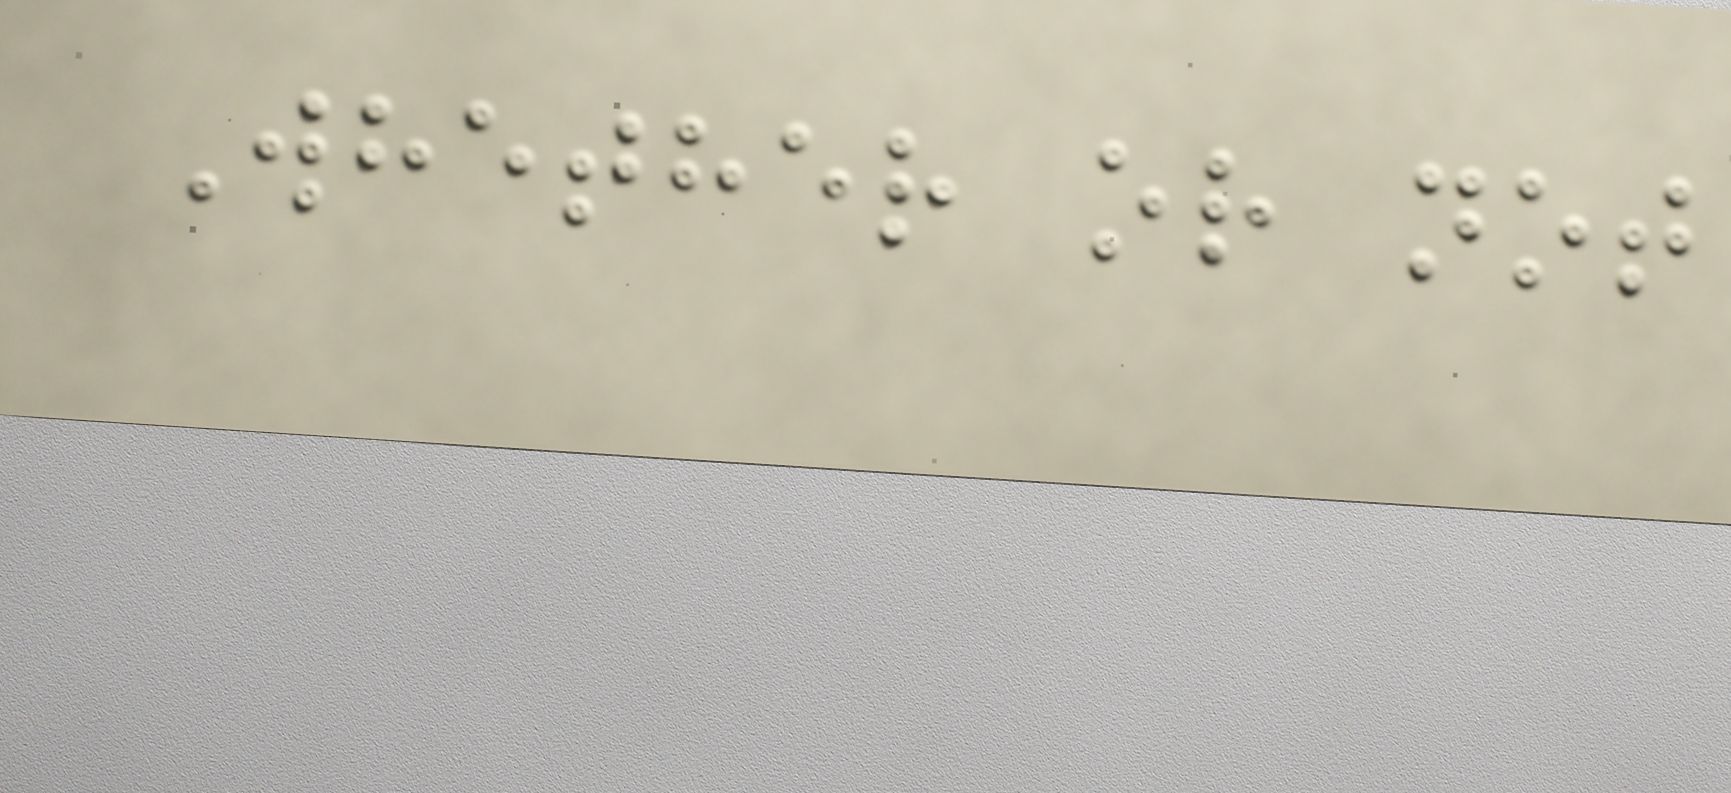Whether or not
